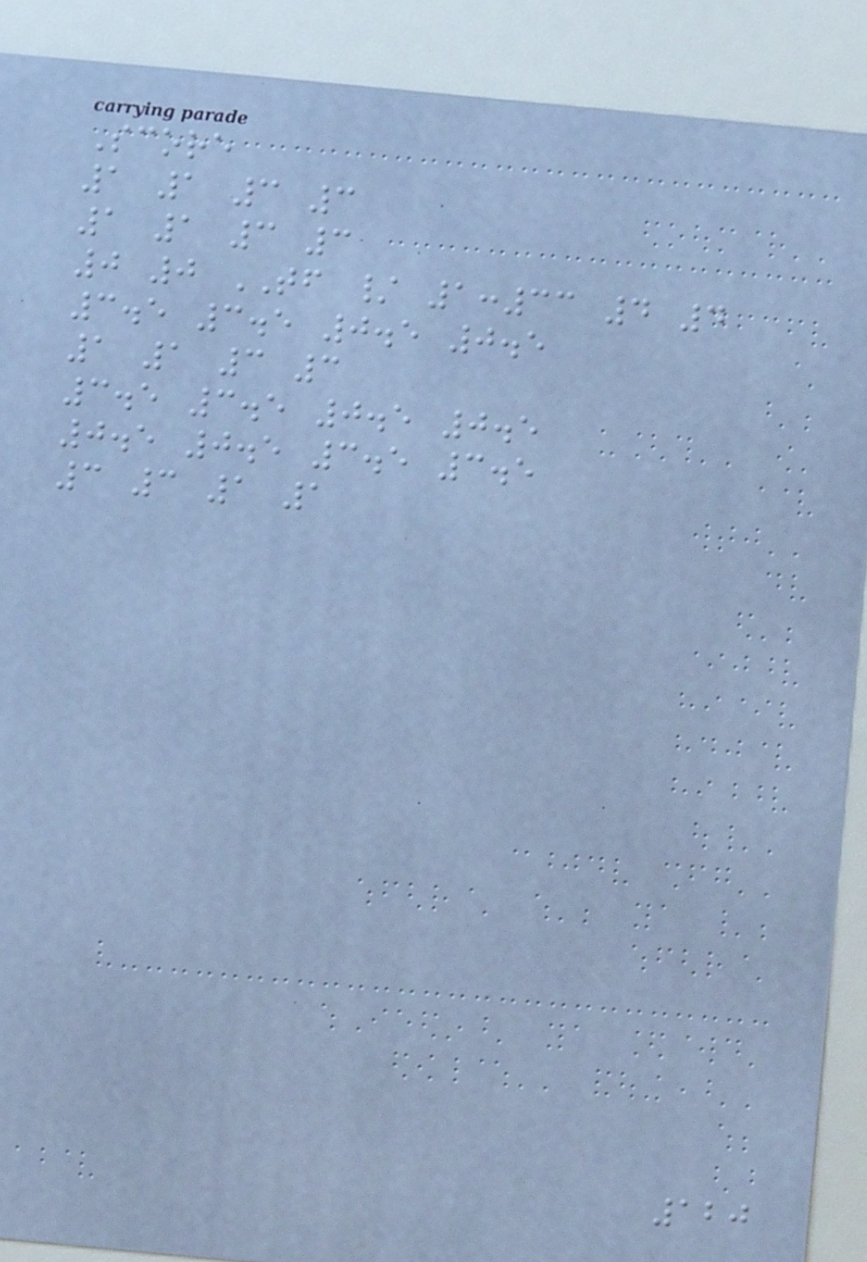Score
1 1 3 3
1 1 3 3
0 0 TF / 1:33 4 4
3.5 3.5 0.5 0.5
1 1 3 3
3.5 3.5 0.5 0.5
0.5 0.5 3.5 3.5
3 3 1 1
120
